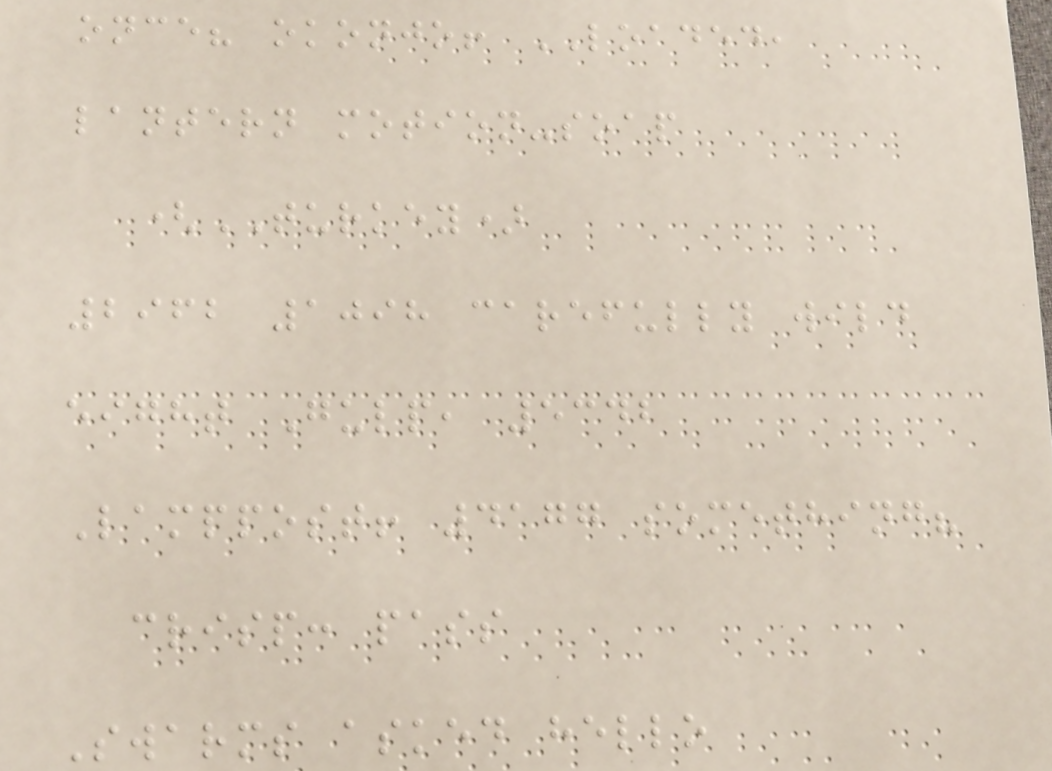once? okonjo! LOADED,
lantern motion-soap
(TURKEY)
2962 1098 carefully wild
eight Gulp, 5342
Lamppost! 4177 something?
crisp: pass
Swarms asked hello
